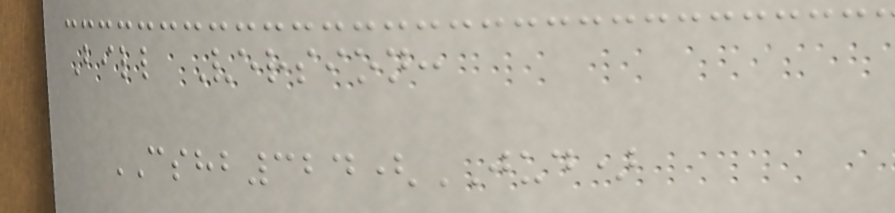Bill Version:
CSHB324(JUD)
